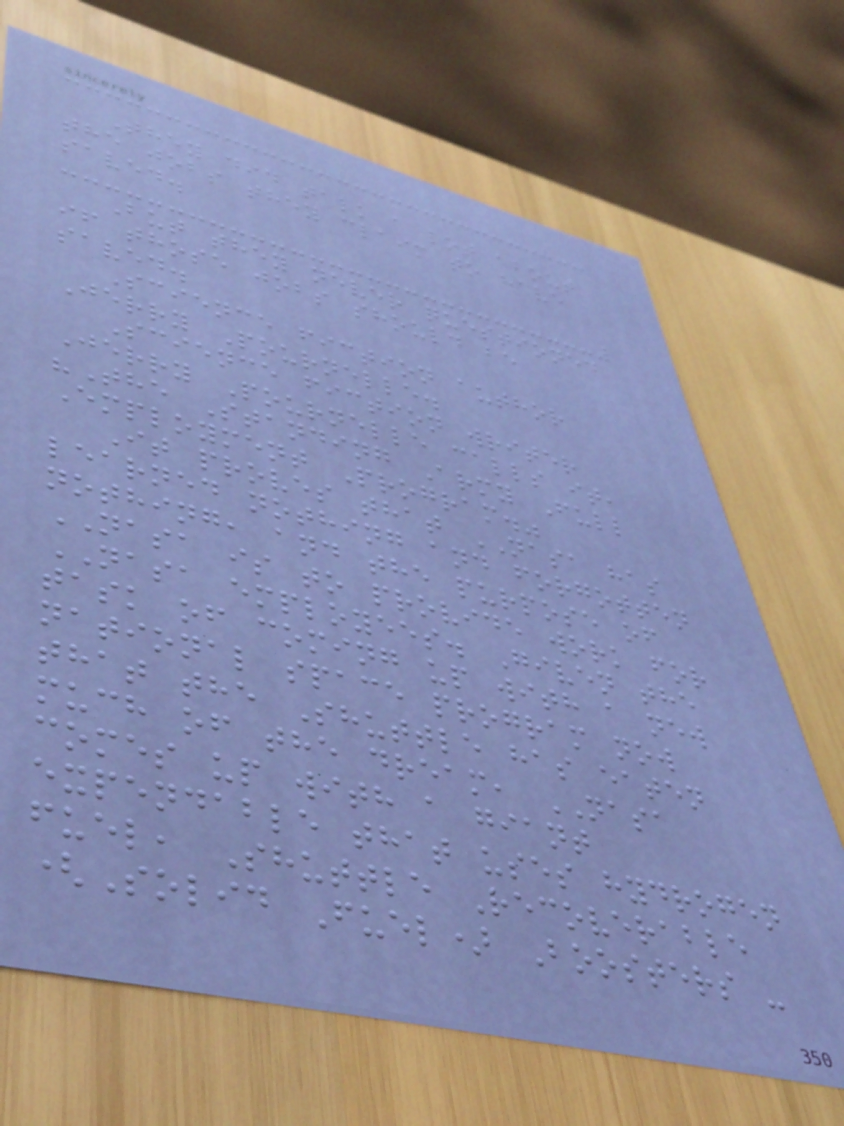They did talk a lot about
the jobs they claim to have
saved.
But they never questioned
if those jobs should be
saved.
Science fiction author
Jerry Pournelle.
Science fiction writer
Jerry Pournelle calls it,
"The Standing Army Full
Employment Program."
It proves that NASA has
learned nothing and forgotten
nothing, and the purpose of
NASA is to provide work for
NASA employees. Given the
task of coming up with a new
national space program now
that the Shuttle has eaten
much of the dream, NASA
comes up with a giant
expendable that uses hydrogen
fuel, Shuttle Recoverable
(Solid Fuel) Boosters -
